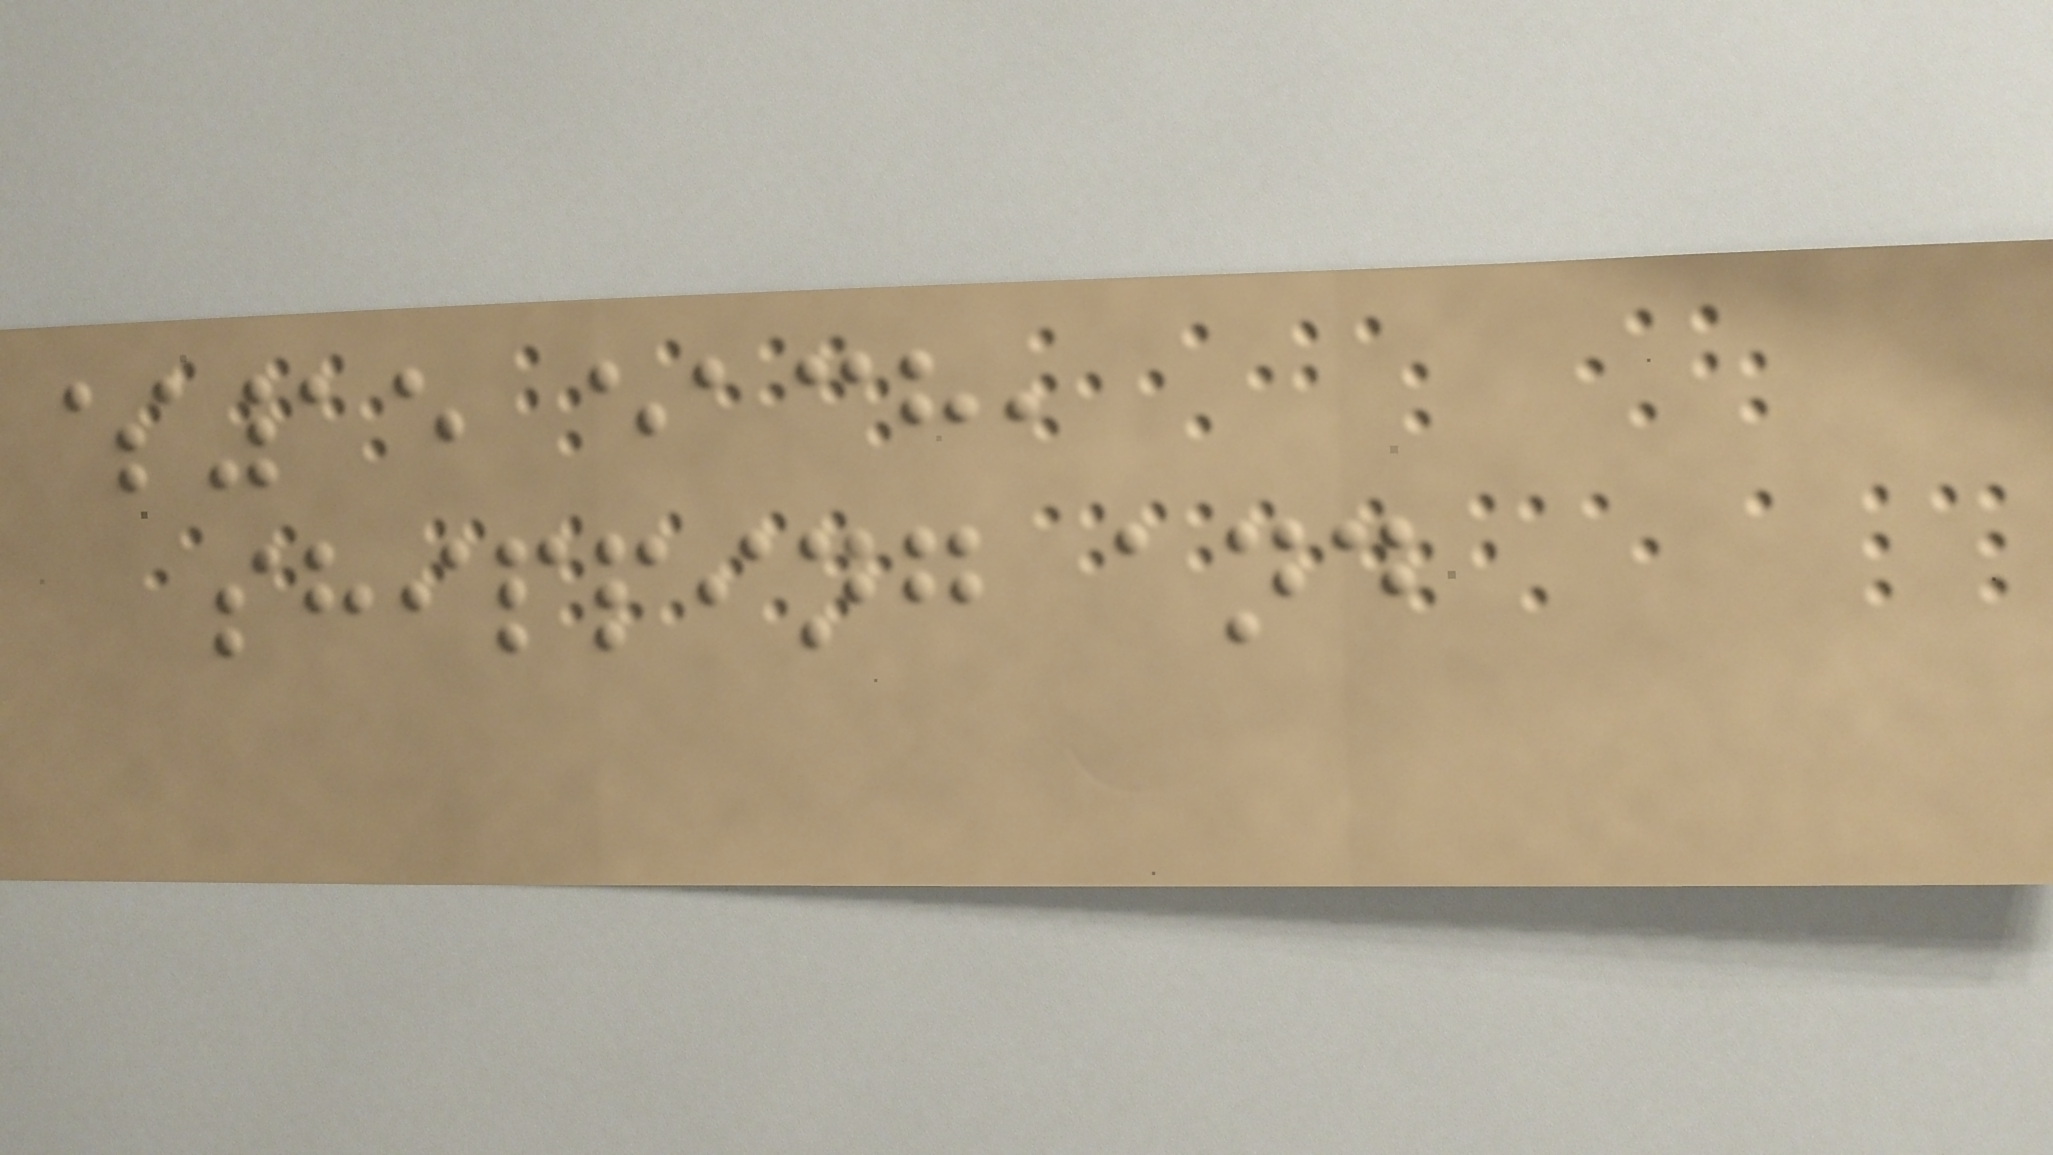$15 each,
shipping and
